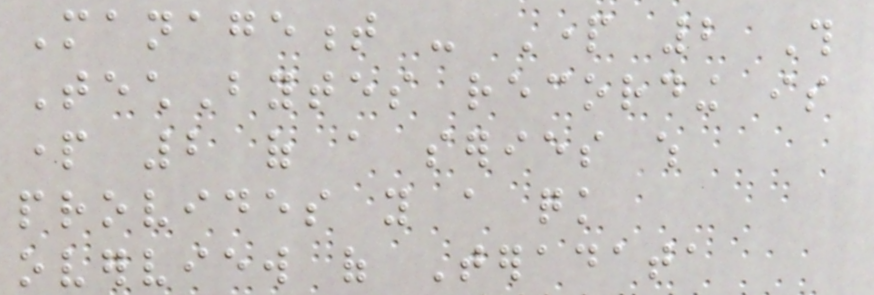Management - Part 2 This
TechBytes recording is
part 2 of a series which
provides you a quick
overview of Teradata
